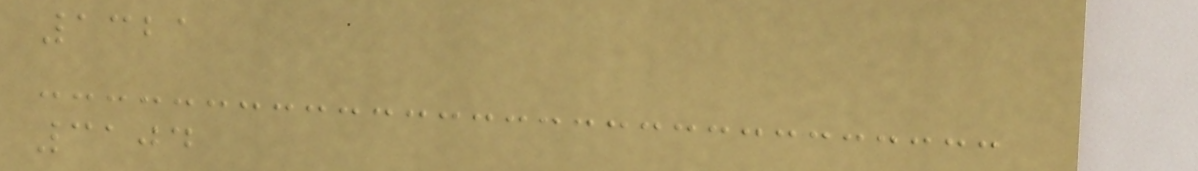1321
3104
